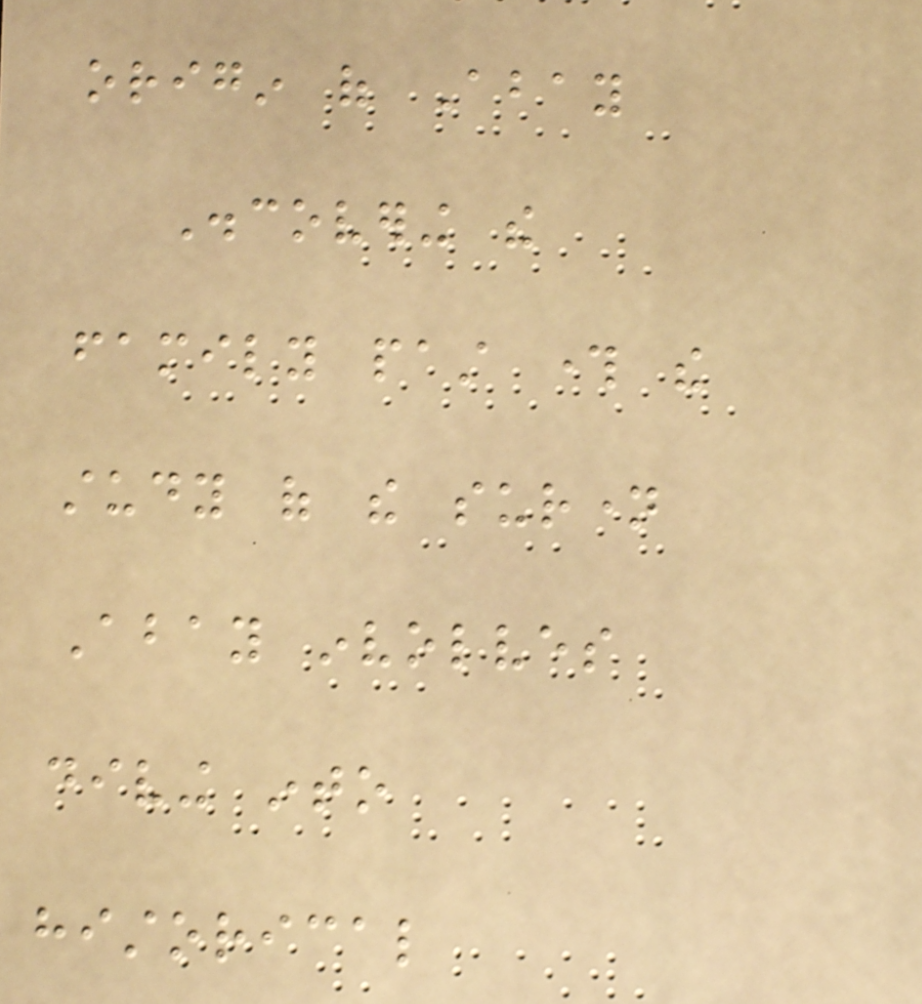origin of Abay
Discovering the
family past through the
study of the surname
Abay involves
diving into
historical
